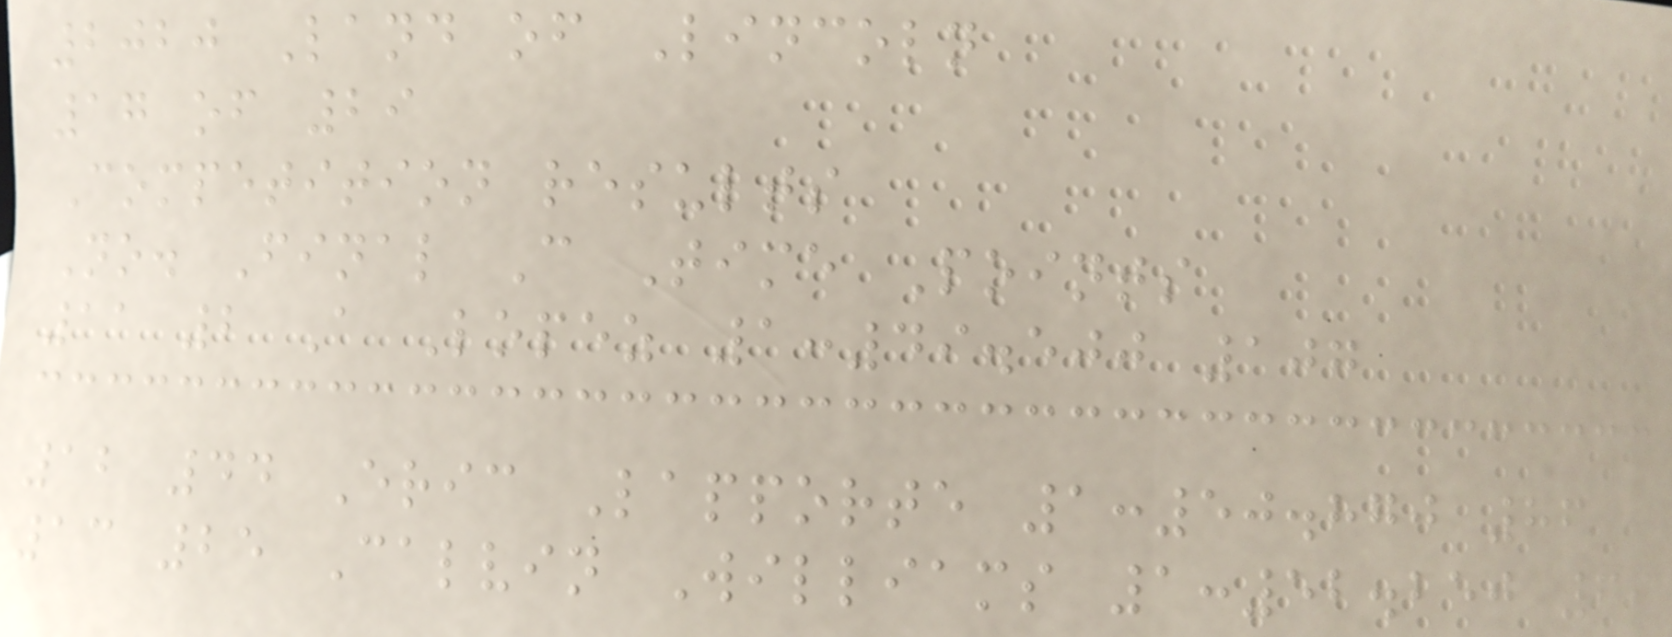2020 Land of Lincoln
17 of 29
Competition results
No. Final C Time Points
11 2 A Lopez 1:49.500 107
12 44 Eric Lapporte 1:50.870 86
13 25 Calvin Williams 1:52.250 69
